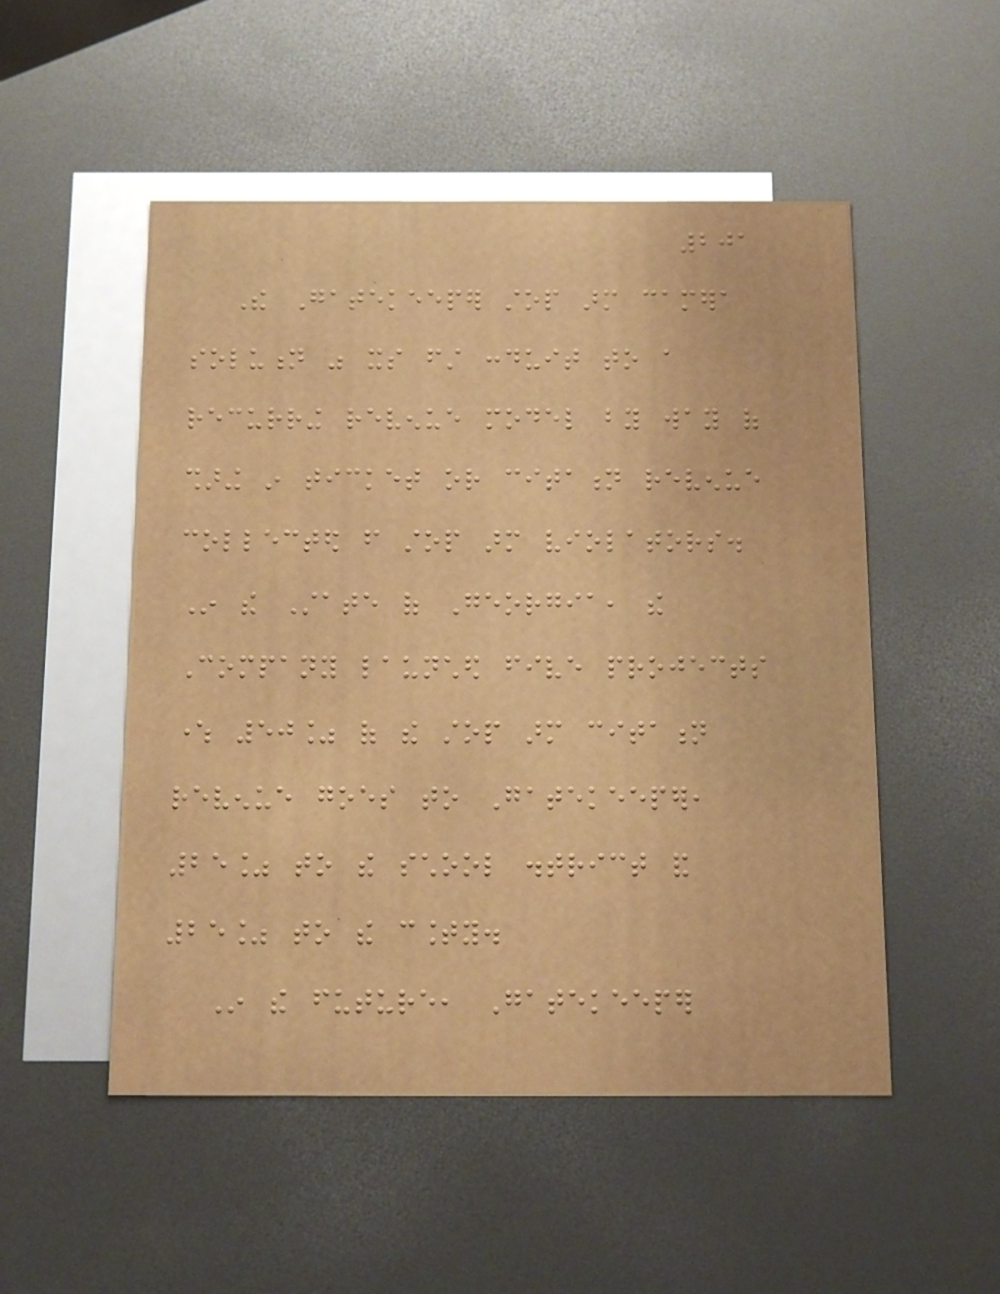201
The Gatekeeper stop arm camera
solution was its first conduit to a
recurring revenue model by way of
sharing in ticket or citation revenue
collected from stop arm violators.
In the State of Georgia, the
Company launched five projects
where 50% of the stop arm citation
revenue goes to Gatekeeper,
25% to the school district and
25% to the county.
In the future, Gatekeeper
